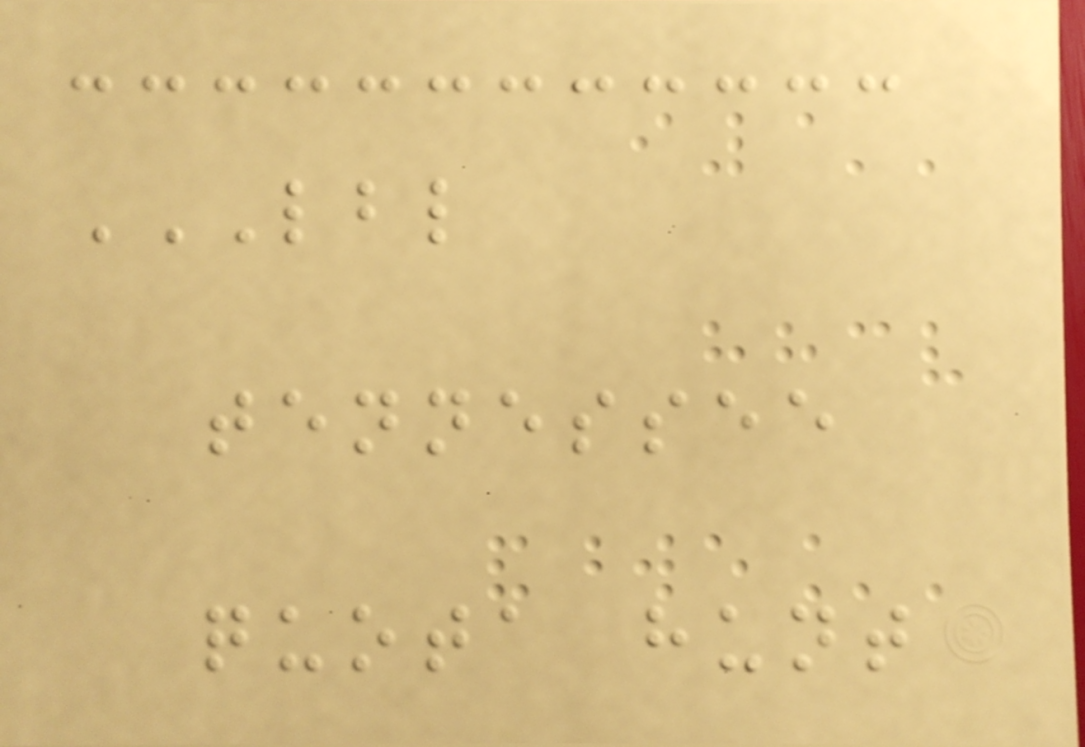LBL
TENNESSEE
QUOTA HUNT
